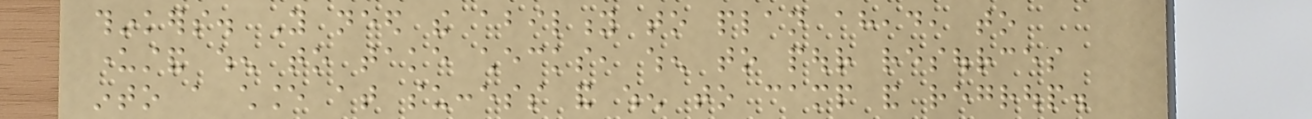thinkers. You need the ability to plan ahead, to
understand when to take checks, when to pour resources
into a chance at success and when to camp and regroup.
